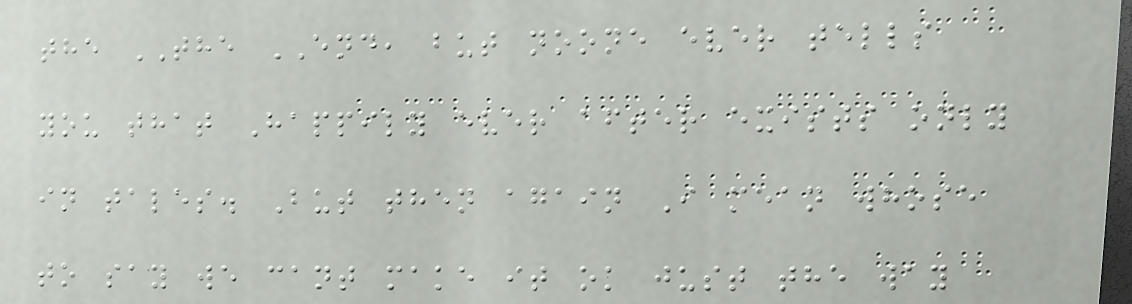the THE END, but noone ever tells
you that Happily ever after exists only
in tales. But then again I mean whose
to say we cant make it ok just the way
